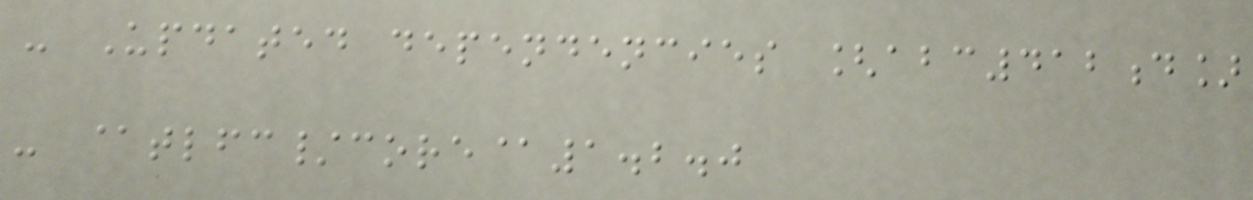- Updated dependencies [abc412d]
- @tlfc/core@1.2.0
